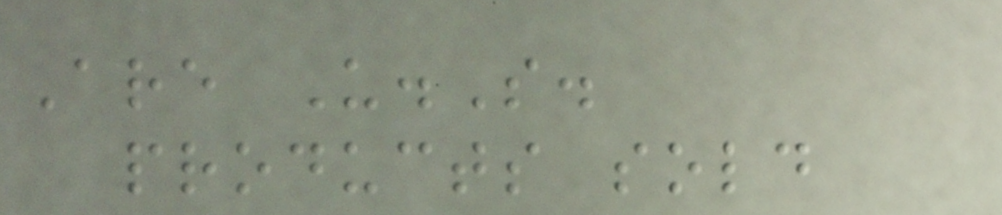Are U.S.
products sold
